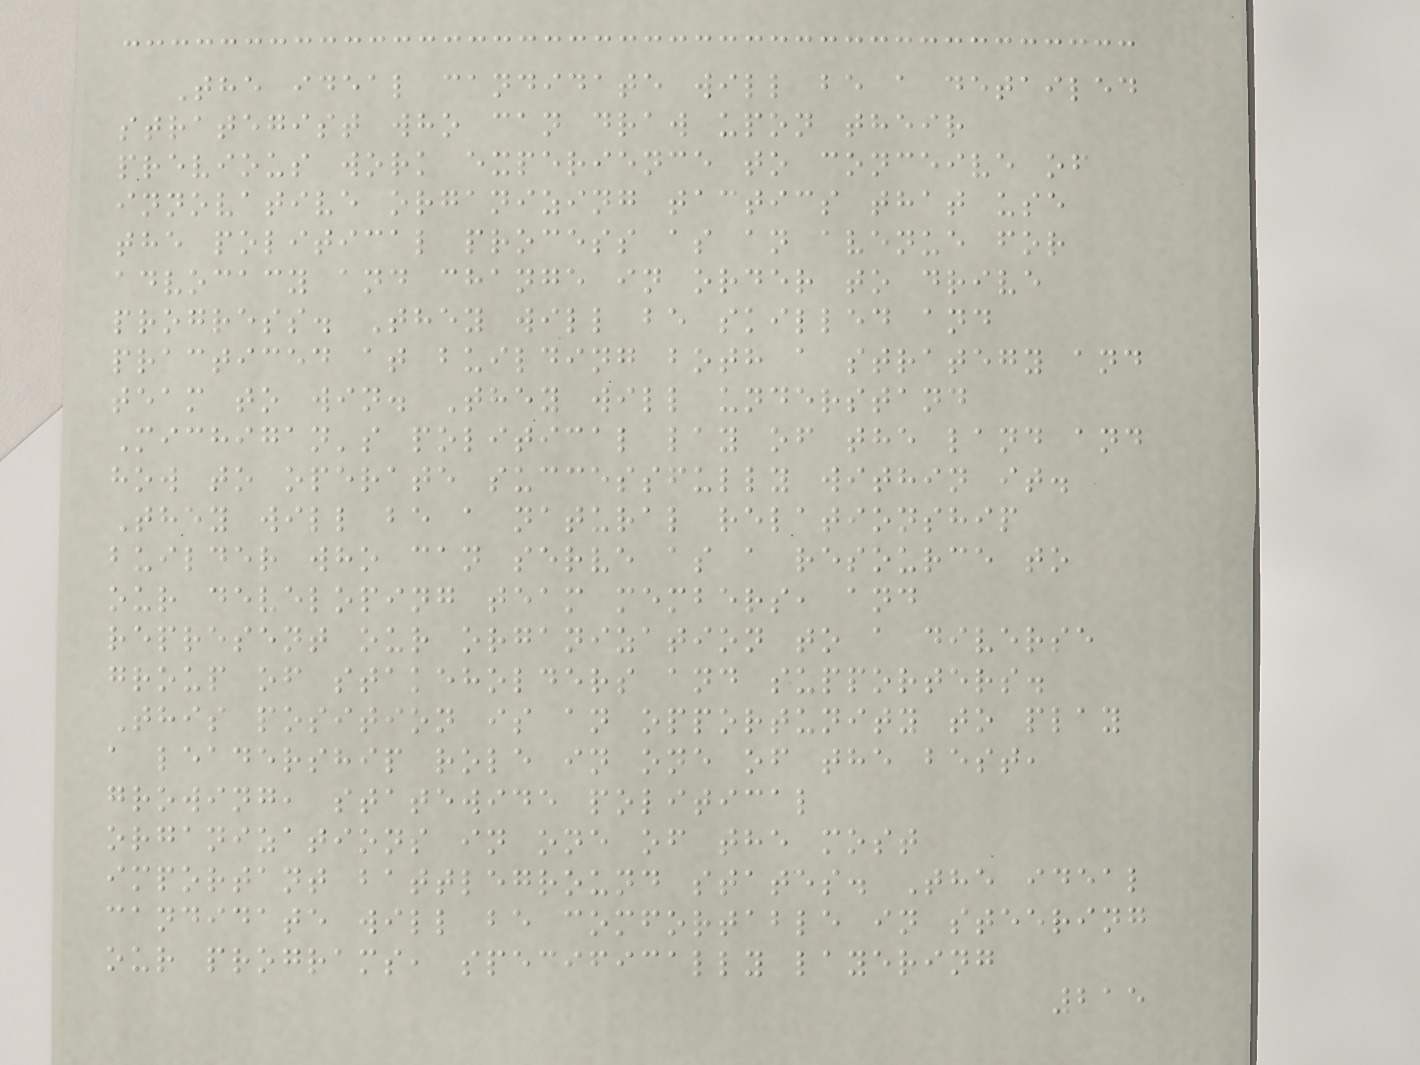The ideal candidate will be a detailed
strategist who can draw upon their
previous work experience to conceive of
innovative organizing tactics that use
the political process as an avenue for
advocacy and change in order to drive
progress. They will be skilled and
practiced at building both a strategy and
team to win. They will understand
Michigan's political lay of the land and
how to operate successfully within it.
They will be a natural relationship
builder who can serve as a resource to
our developing team members, and
represent our organization to a diverse
group of stakeholders and supporters.
This position is an opportunity to play
a leadership role in one of the best,
growing, statewide political
organizations in one of the most
important battleground states. The ideal
candidate will be comfortable in steering
our programs, specifically layering
215
